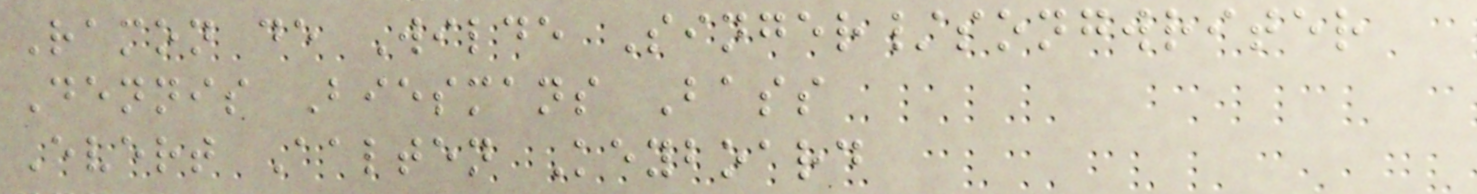Ramon de Wilde Singer/songwriter
Dennis Biesmans Bass
Evert Aalten Keyboard
